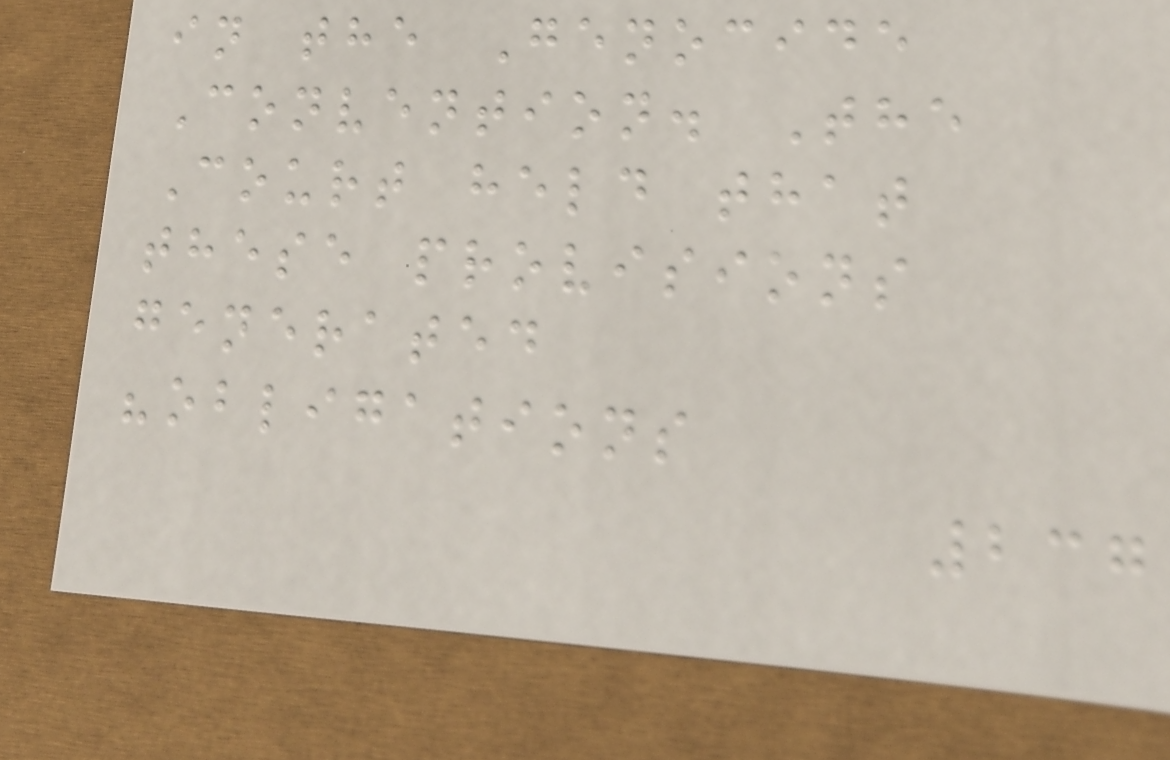in the Genocide
Convention. The
Court held that
these provisions
generated
"obligations
237
